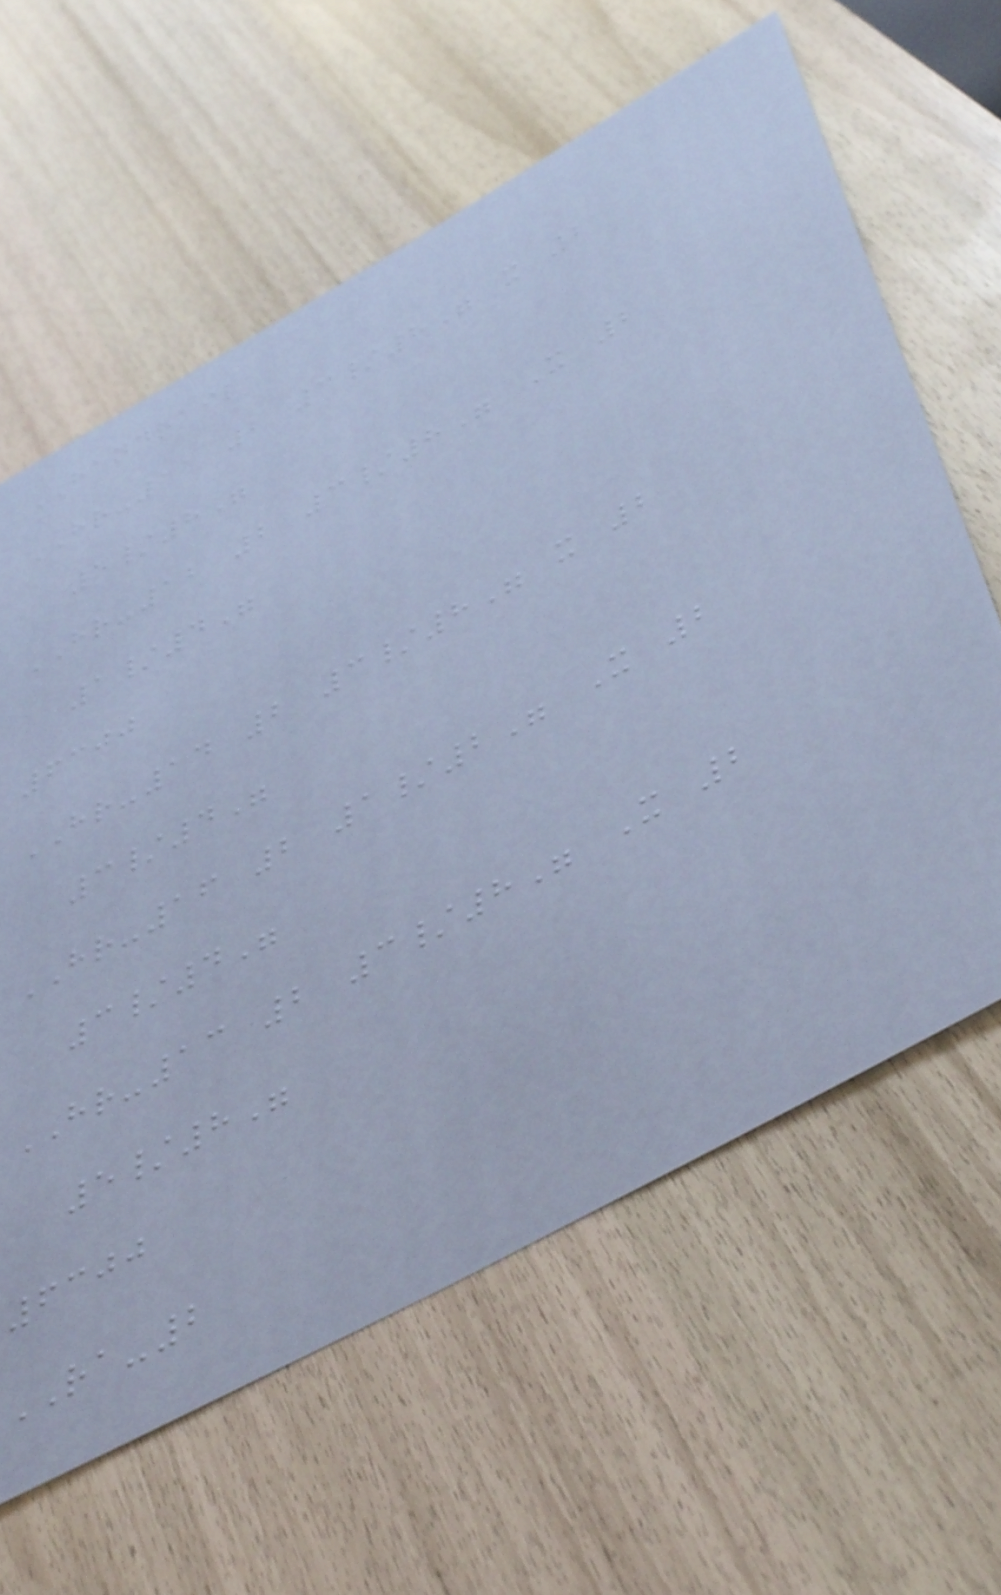HANDRAIL
HR-11 2 3/8" x 2
5/8"
HR-12 2 3/8" X 2
1/4"
6300
HR-14 2 3/8" x 2
3/4"
HR-16 2 1/2" X 2
3/4"
HR-13 2 3/8" X 2
5/8"
6300
RA-2
